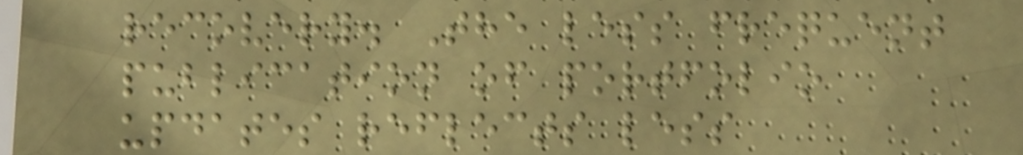recovery. The less frequent
publication of portfolio
updates reflects less
